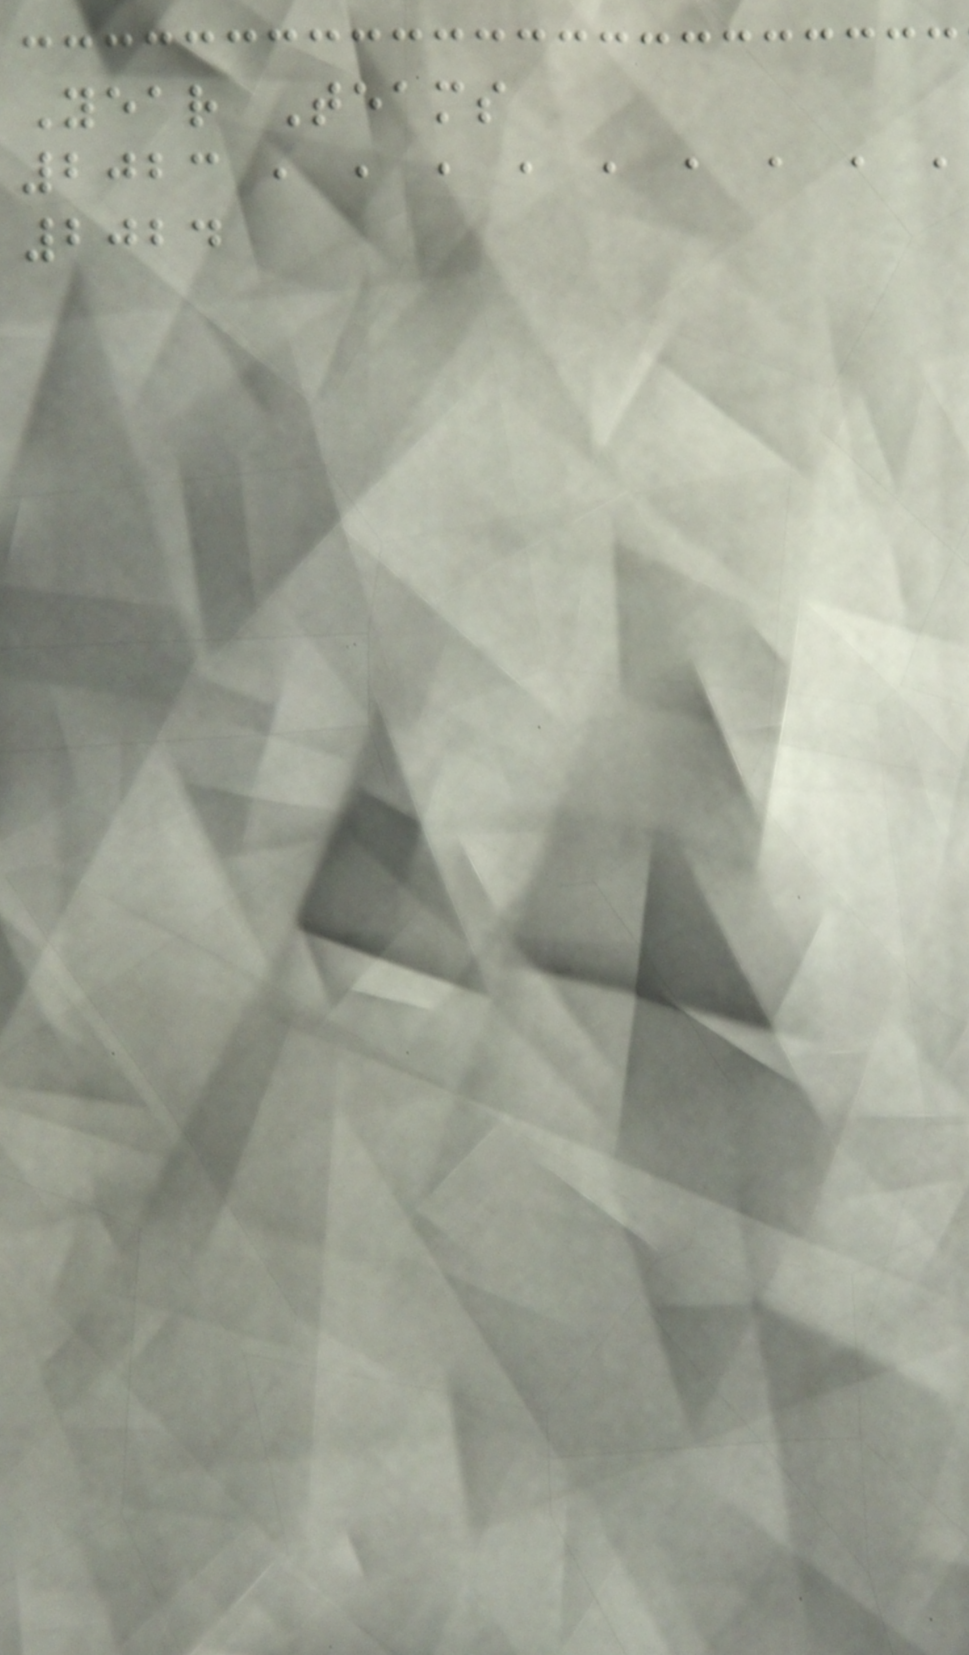Year Teams
2023 , , , , , , , , ,
2024
